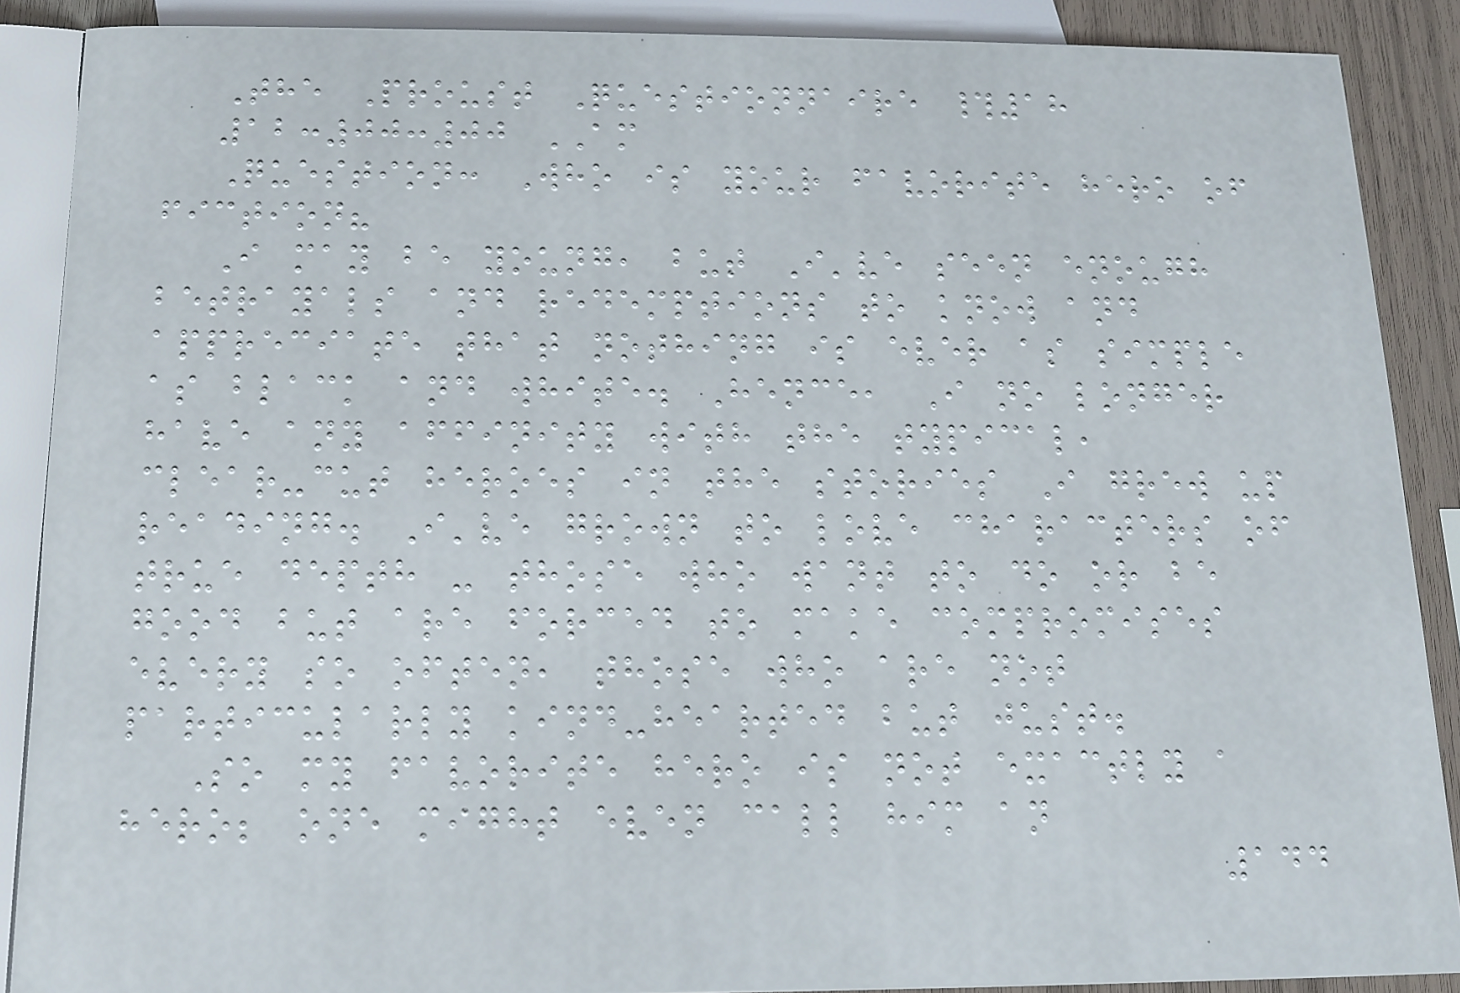The Proust Questionnaire #18
12:00:00 AM
Question: Who is your favorite hero of
fiction?
I may be young, but I've seen enough
betrayals and redemptions to know and
appreciate that nothing is ever as simple
as black and white. Hence, I no longer
have any affinity with the typical,
clear-cut heroes in the stories I grew up
reading. I've grown to love characters of
true depth - those who want to do or be
good but are forced to make compromises
every so often, those who are not
particularly kind-hearted but just.
So my favorite hero is not exactly a
hero; one might even call him an
144
